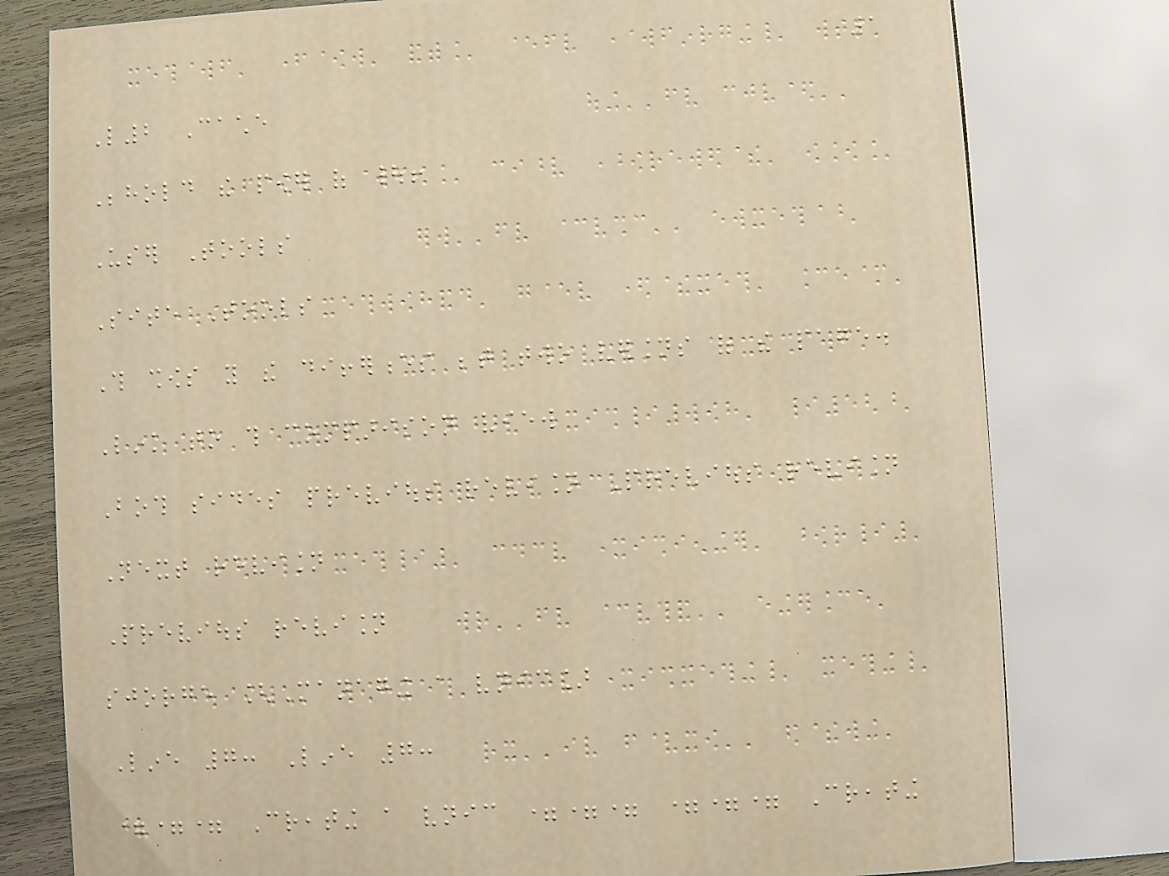1
L2 Cache
Behold the power of |!
User Tools
Site Tools
This shows you the differences between two versions of the page.
Link to this comparison view
Both sides previous revision Previous revision
Next revision
Previous revision
sjorge [Managing a vnic]
Line 7: Line 7:
=== Creating a vnic === === Creating
